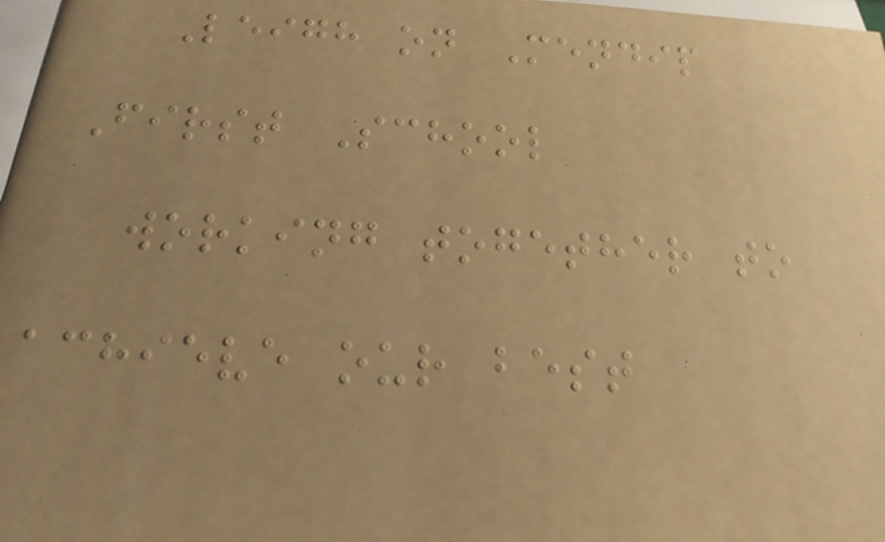Leigh on Mendip
First School
working together to
achieve our best
